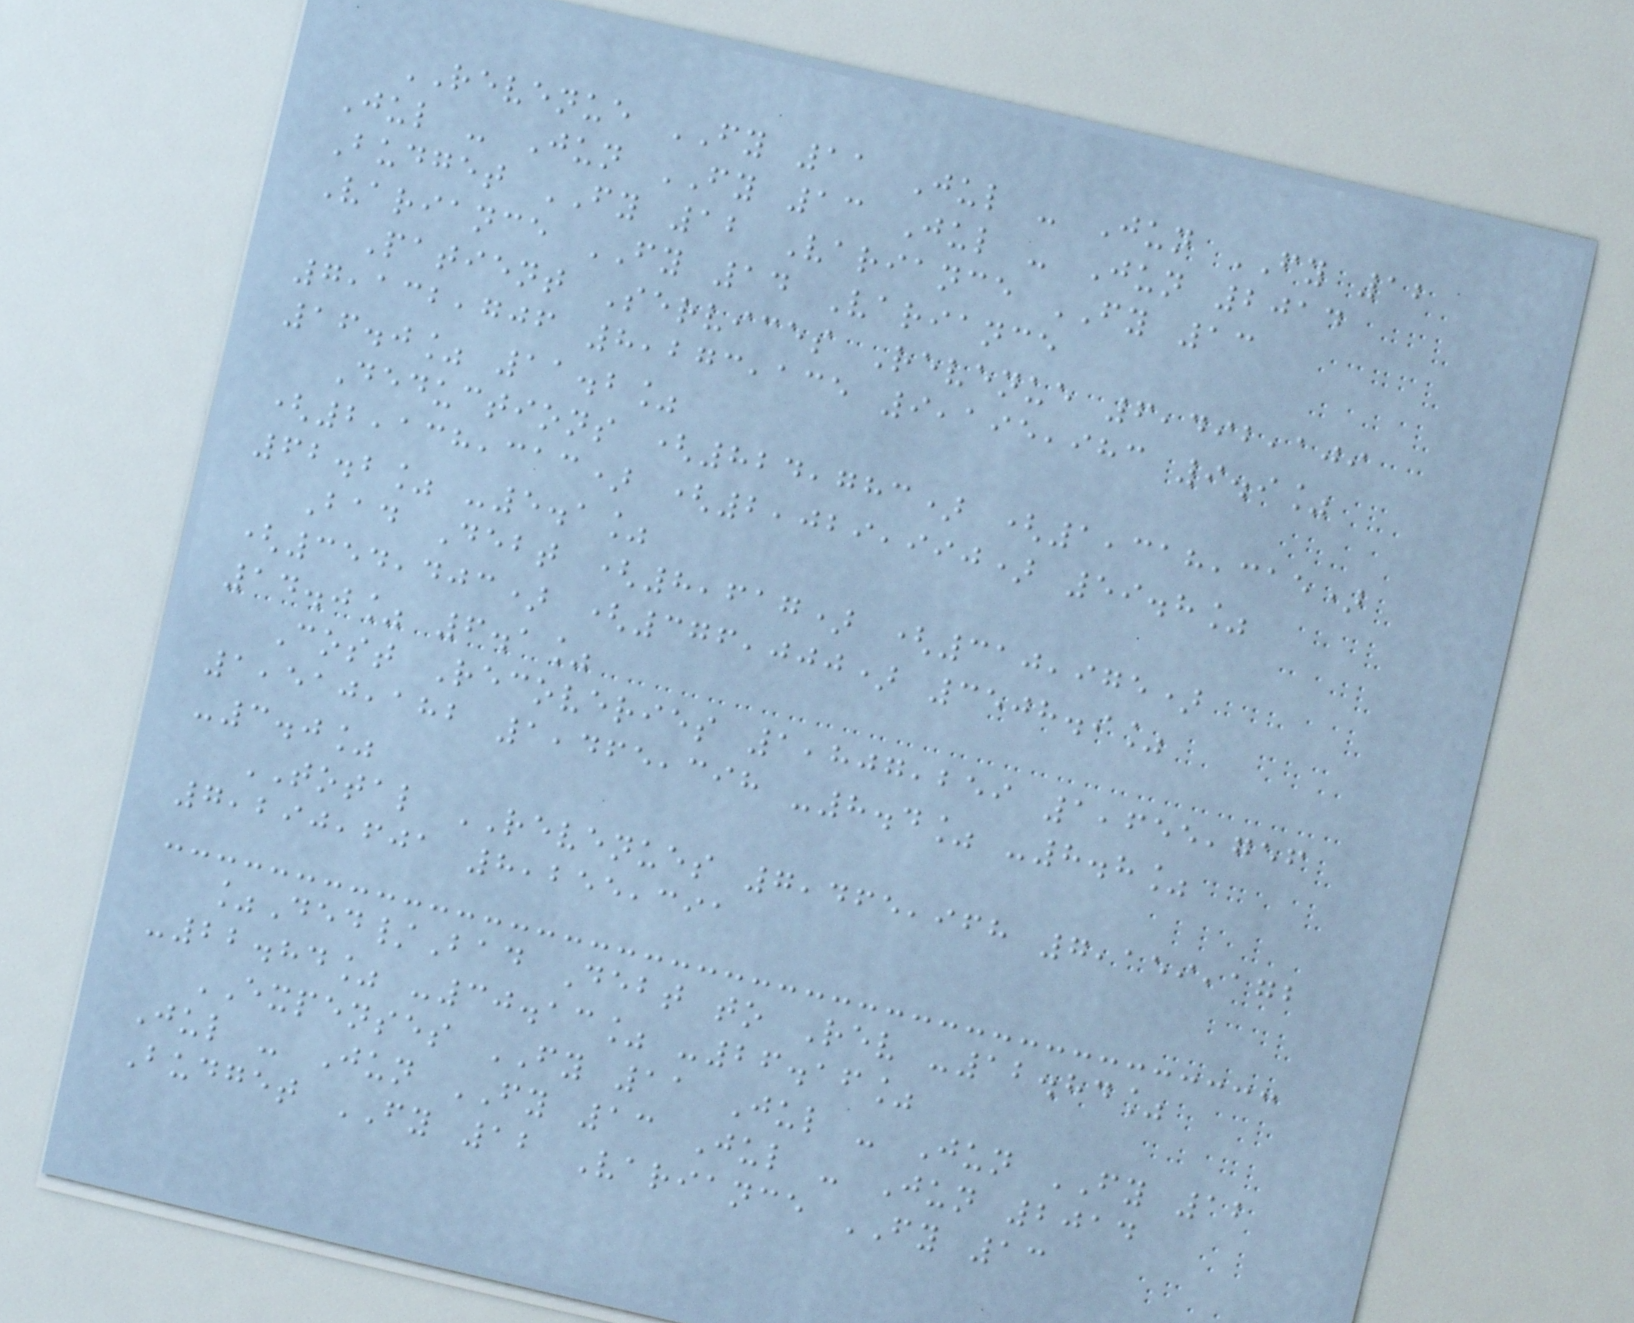REVENUE FY 11 Jul - Jun FY 12
Jul - Jun FY 13 Jul - Jun 2014
Budget FY 12 Variance FY 13
Variance FY 14 Variance
Patient Services Revenue 6,492,109
7,132,706 8,273,135 9,195,983 9.9%
16.0% 11.2%
Deductions (824,783) (1,318,315)
(2,138,313) (2,029,990) 59.8%
62.2% -5.1%
Bad Debt (8,617) (310,975)
(354,403) (376,000) 3508.9%
14.0% 6.1%
Cost Recoveries 1,807,259 1,655,756
1,510,182 1,465,398 -8.4% -8.8%
-3.0%
TOTAL REVENUES 7,465,968 7,159,172
7,290,601 8,255,391
%Ded/Bad Debt to Rev -12.84%
-22.84% -30.13% -26.16%
EXPENSES FY 11 Jul - Jun FY 12
Jul - Jun FY 13 Jul - Jun 2014
Budget FY 12 Variance FY 13
